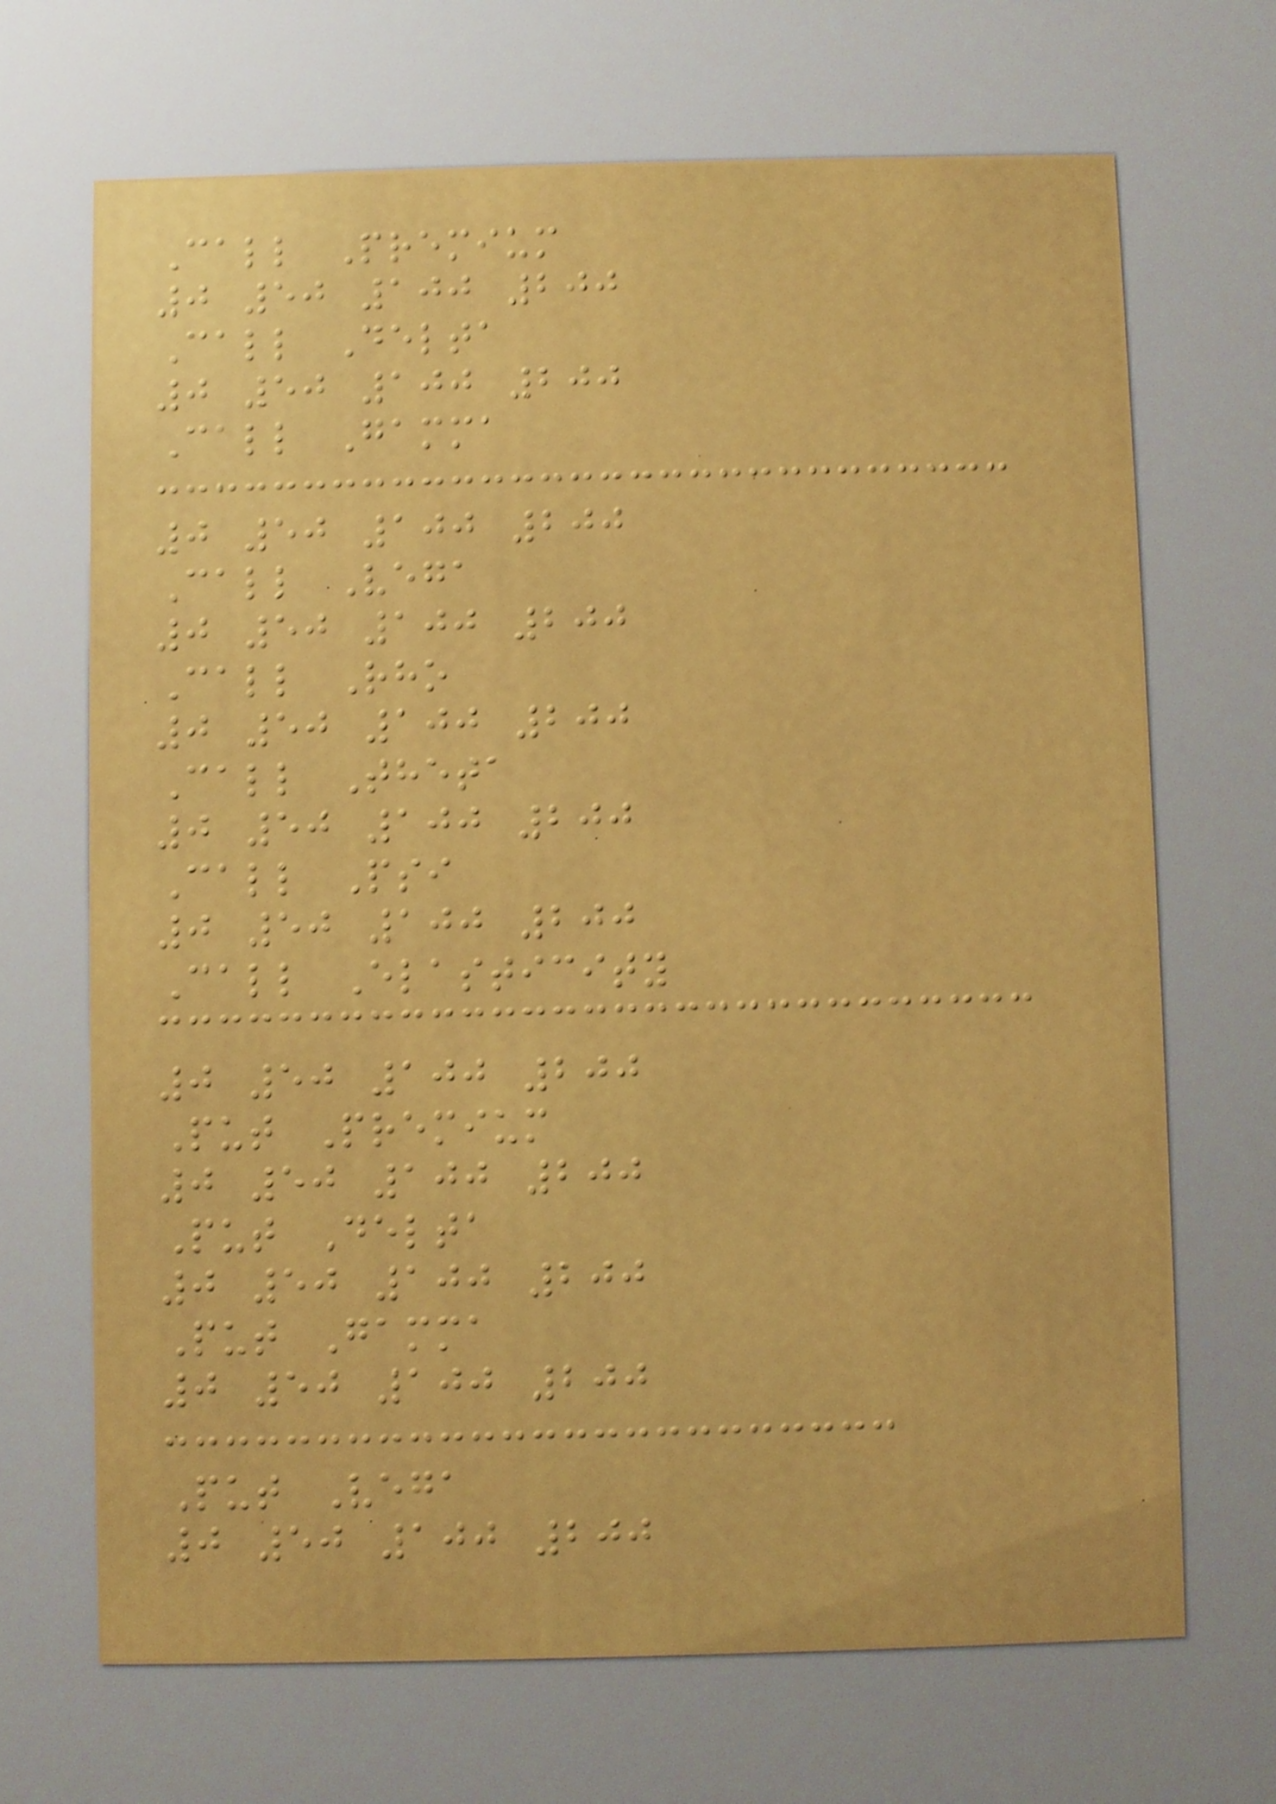Call Premium
0 50 100 200
Call Delta
0 50 100 200
Call Gamma
0 50 100 200
Call Vega
0 50 100 200
Call Rho
0 50 100 200
Call Theta
0 50 100 200
Call Psi
0 50 100 200
Call Elasticity
0 50 100 200
Put Premium
0 50 100 200
Put Delta
0 50 100 200
Put Gamma
0 50 100 200
Put Vega
0 50 100 200
